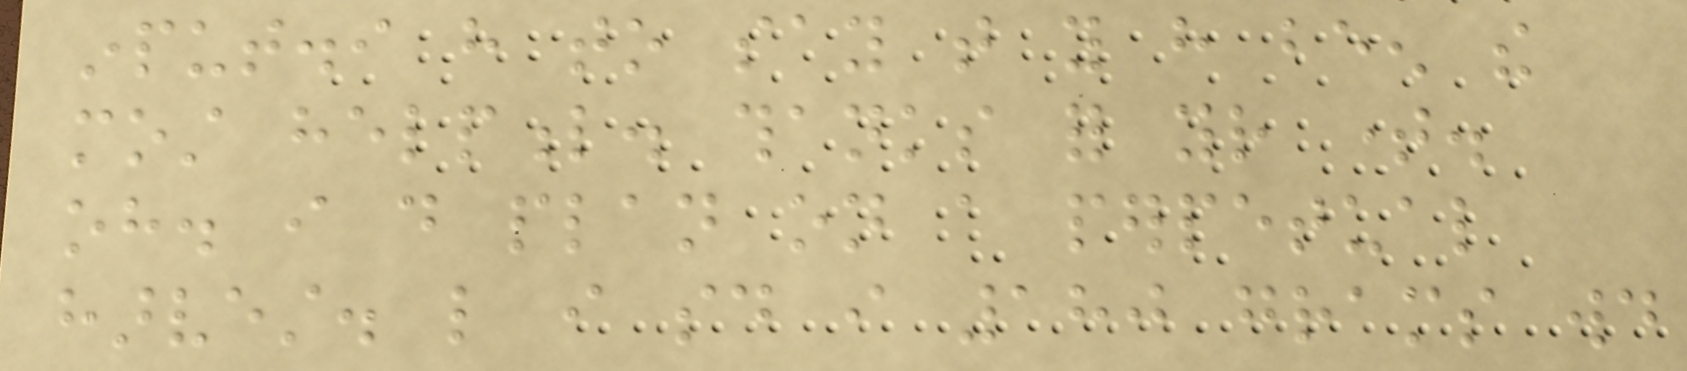input.i have to say that you have been the
most helpful. thanks for your time.
oh. i do plan on a perpetual
harvest. like i said i 180 grams would
